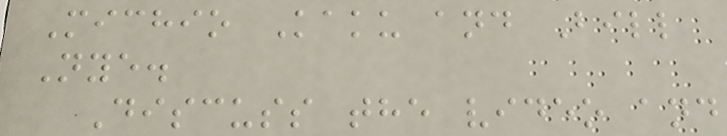Michio Kaku and Bill
Nye.
Discuss the video and
